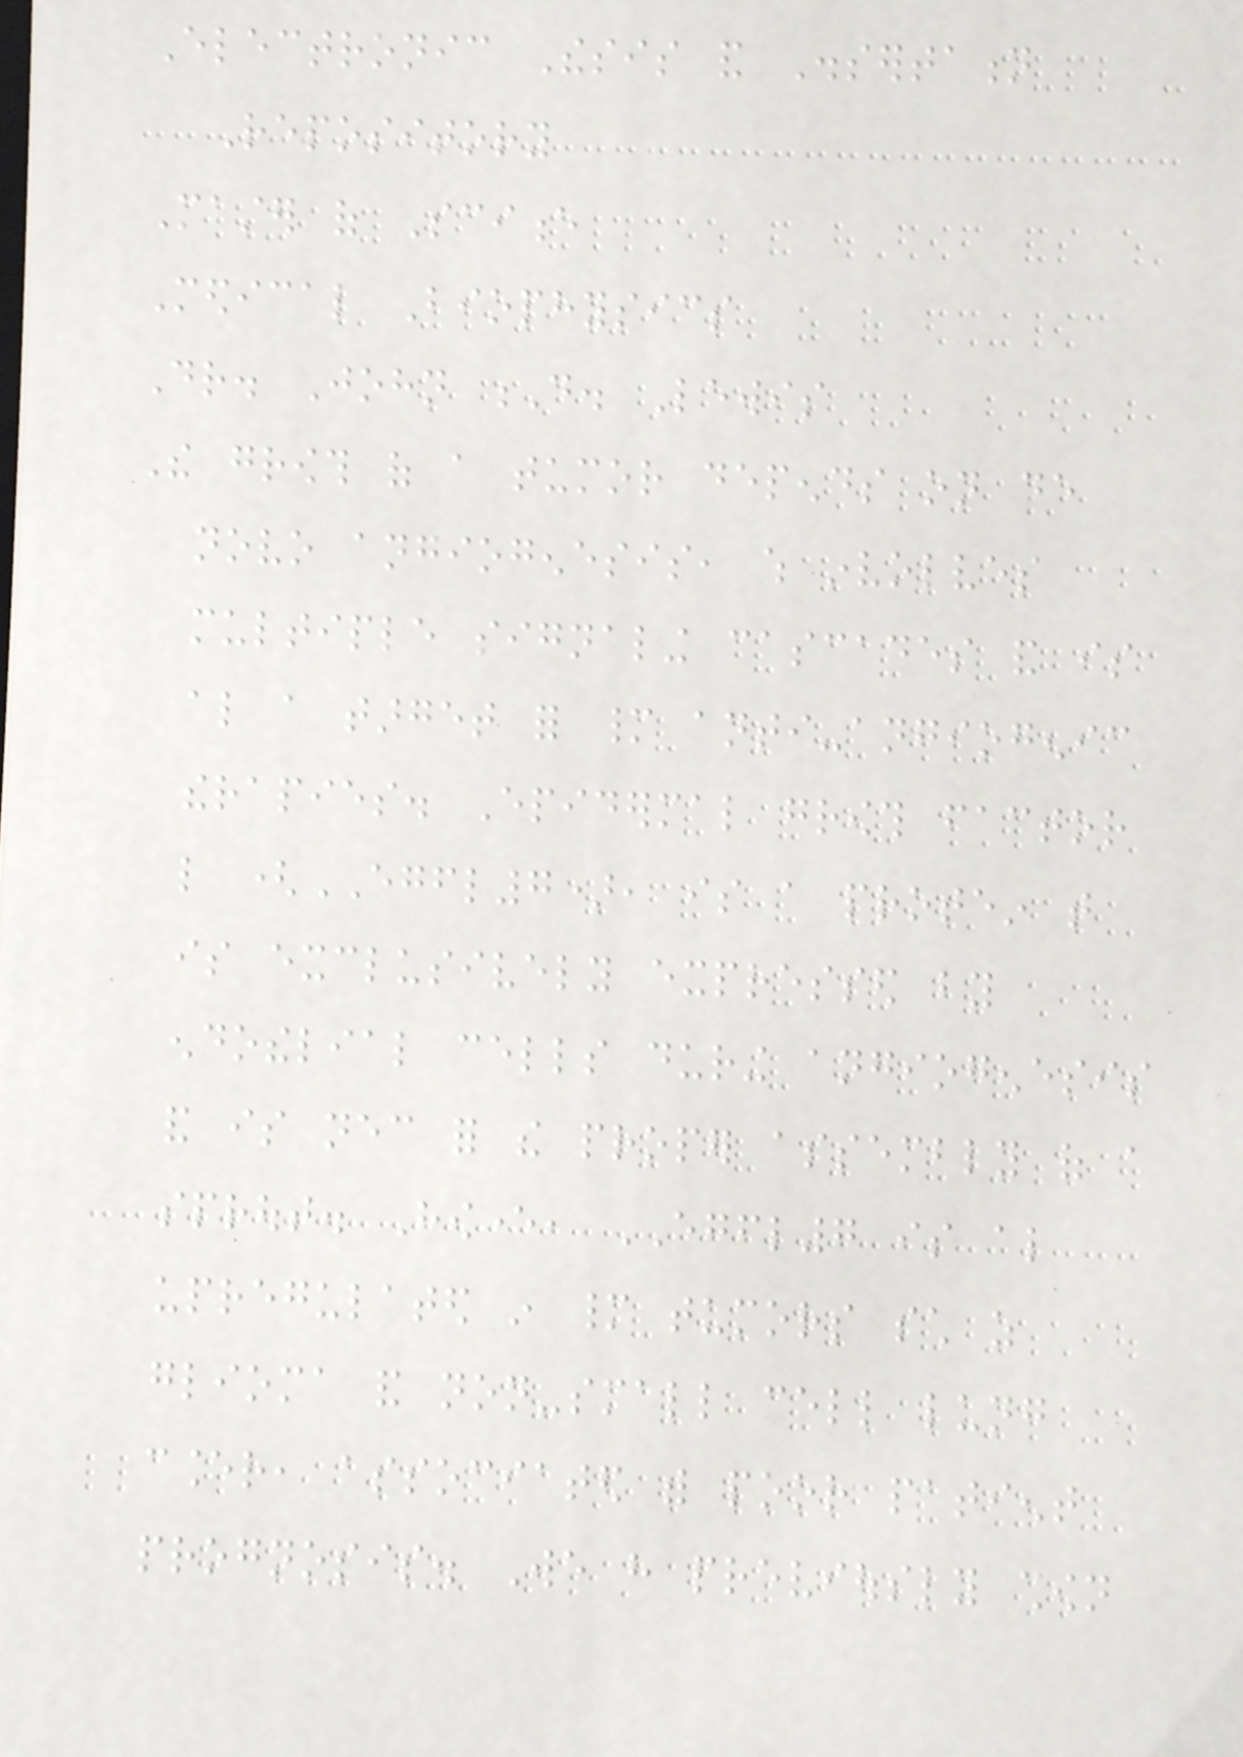Electronic Thesis and Dissertation
Repository
Master of Science
Medical Biophysics
Dr. John D. Lewis
The growth of a tumor depends on de
novo angiogenesis, which involves
multiple signaling cascades and is
also a target for many anti-angiogenic
therapies. Epidermal growth factor
like (EGFL7), is a protein that
is exclusively expressed by
endothelial cells during angiogenesis
and is necessary for the proper assembly of a
sprout. However, EGFL7 is also
upregulated in many tumors such as
glioma and non-small cell lung
cancer, associated with poor patient
prognosis. We have previously shown
